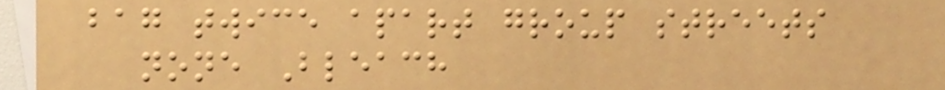bag twice apart group streets
none Bleach
